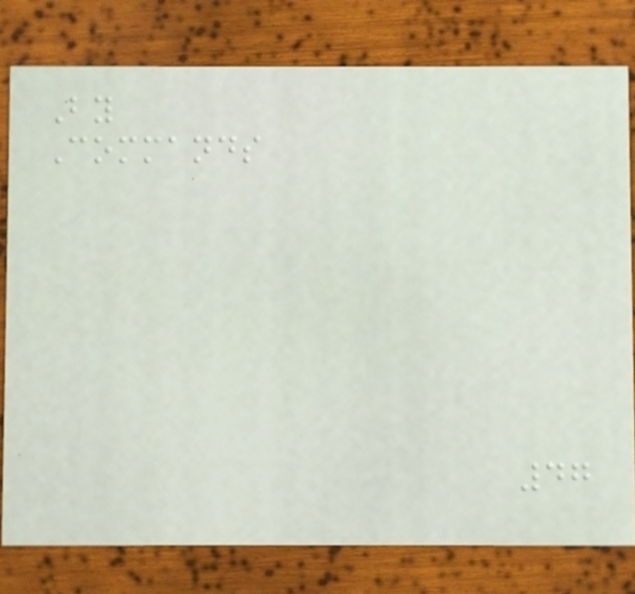By
Commands
47
